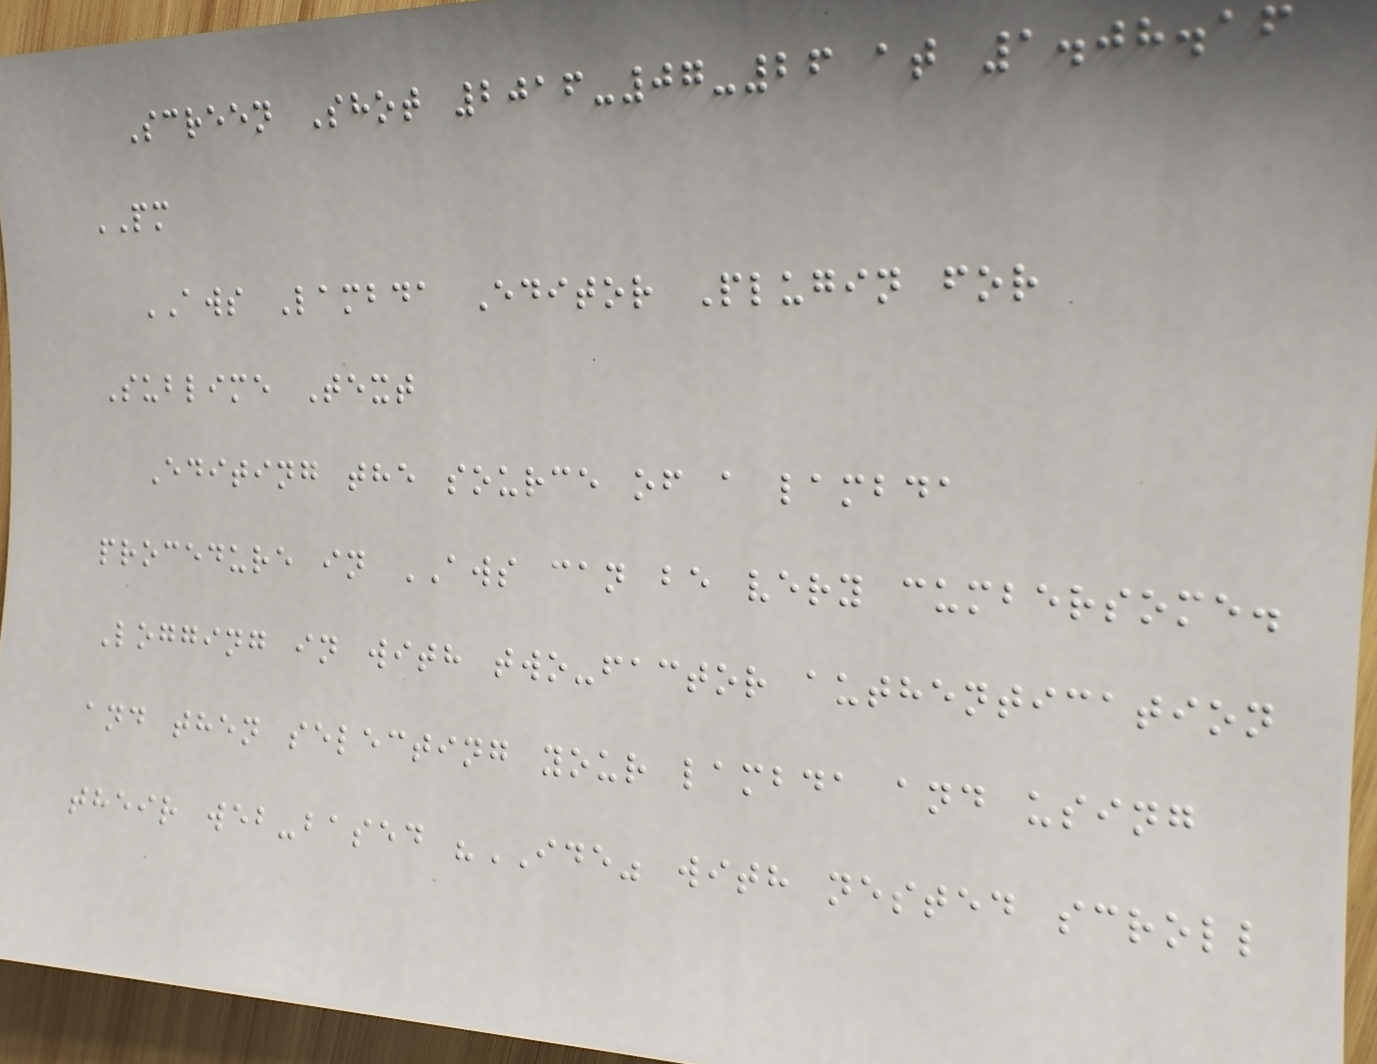Screen Shot 2016-07-26 at 1.08.16
PM
AWS Lambda Editor Plugin for
Sublime Text
Editing the source of a lambda
procedure in AWS can be very cumbersome.
Logging in with two-factor authentication
and then selecting your lambda and using
their web-based "IDE" with nested scroll
